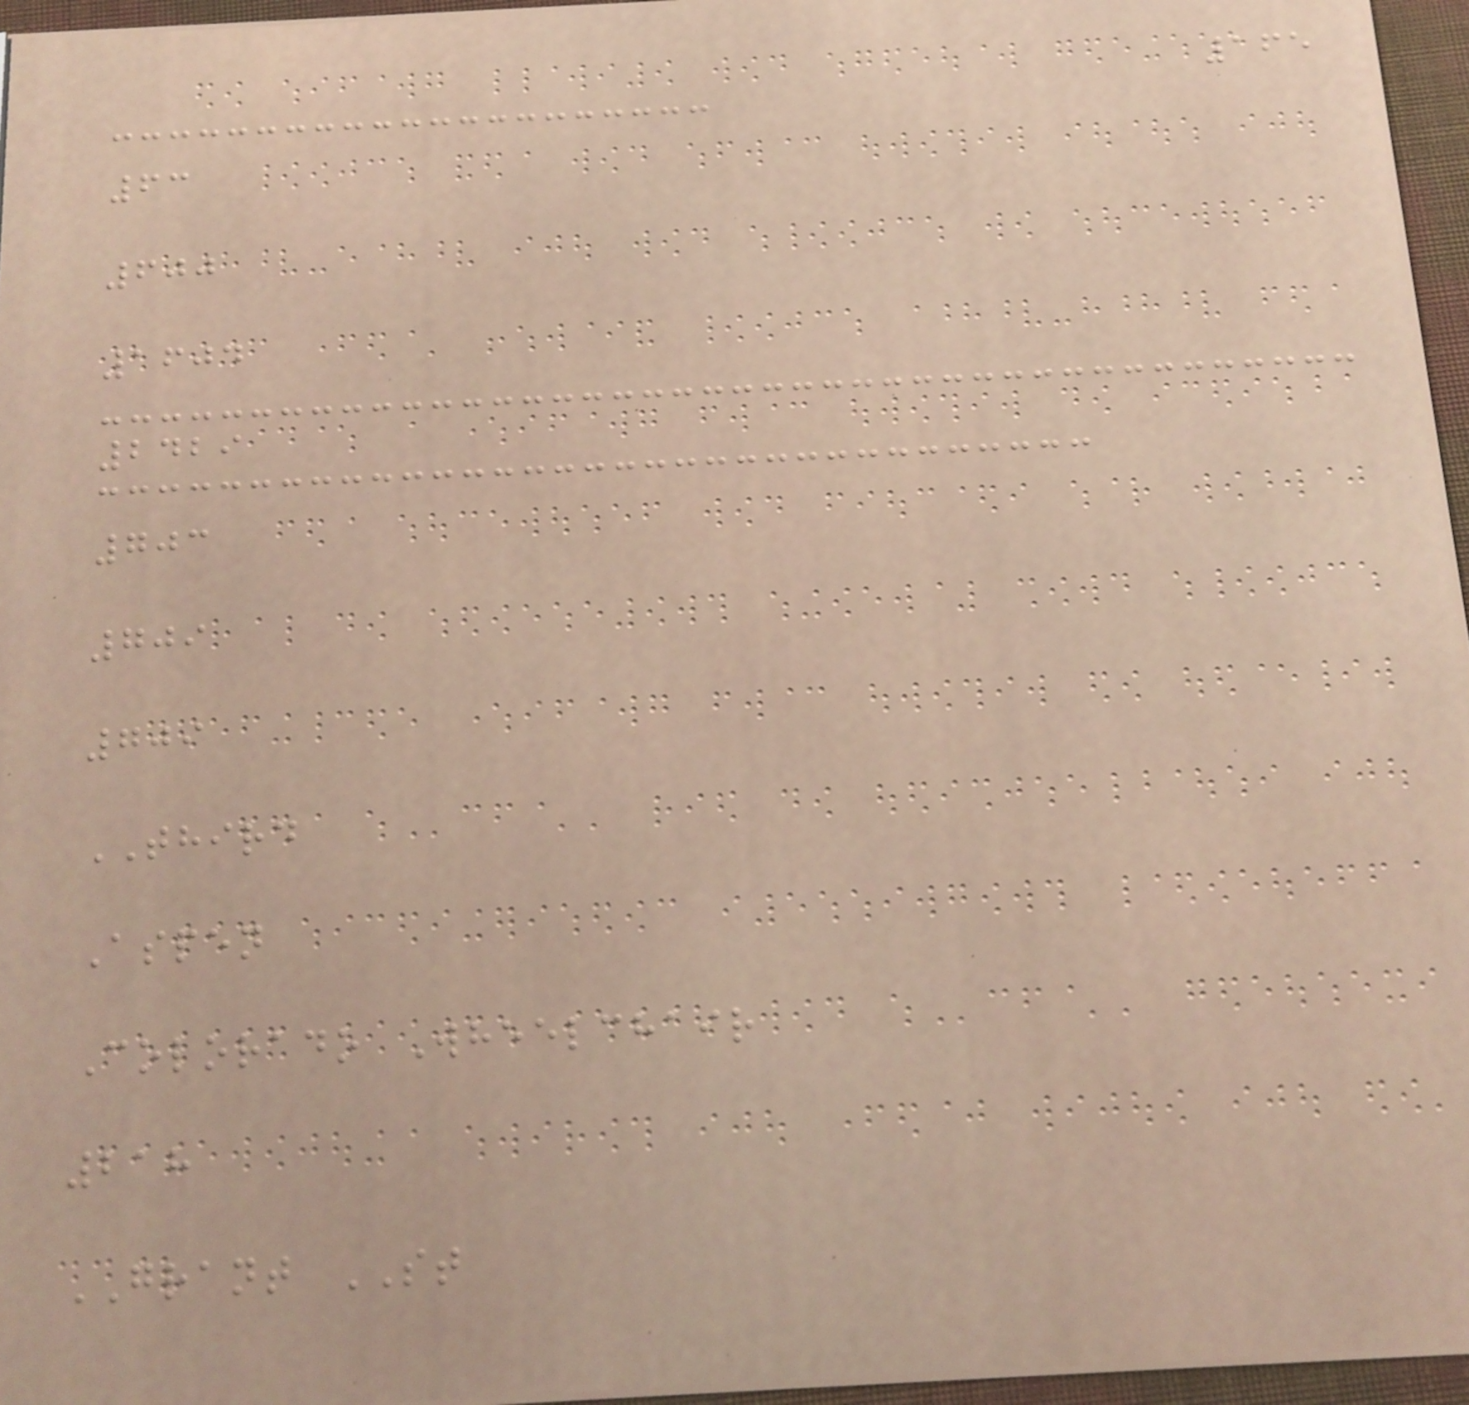165
63
600
1604
2429
703
709
709
THIRD
Aspen
Colorado Wheelchair
218
GRANT ST
